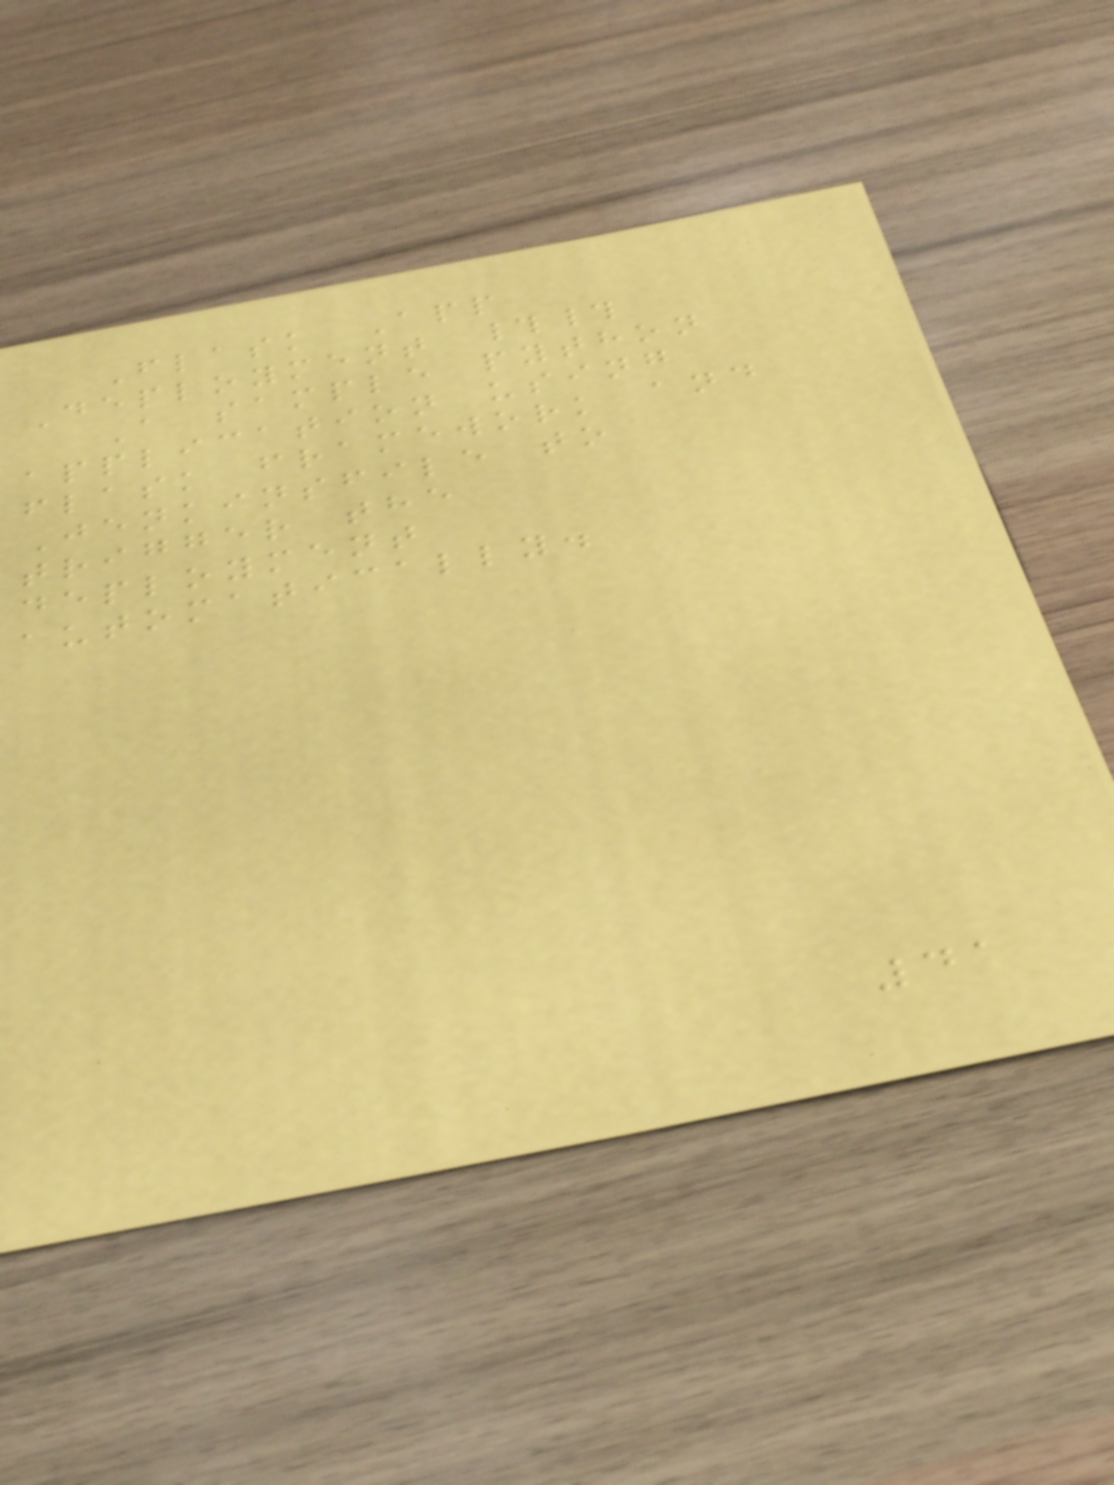Flask App
Deployment ##
A sample python
application using
flask framework and
Jenkinsfile to
trigger the
deployment
automatically.
41
